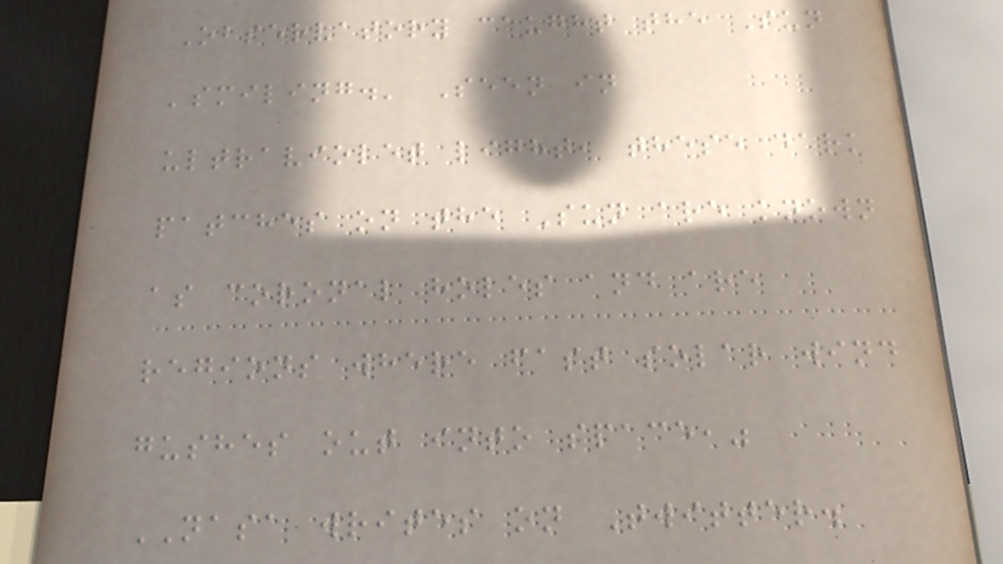Observatory caught the Sun
'smiling.' Seen in
ultraviolet light, these dark
patches on the Sun are known
as coronal holes and are
regions where fast solar wind
gushes out into space,"
NASA writes on Twitter.
